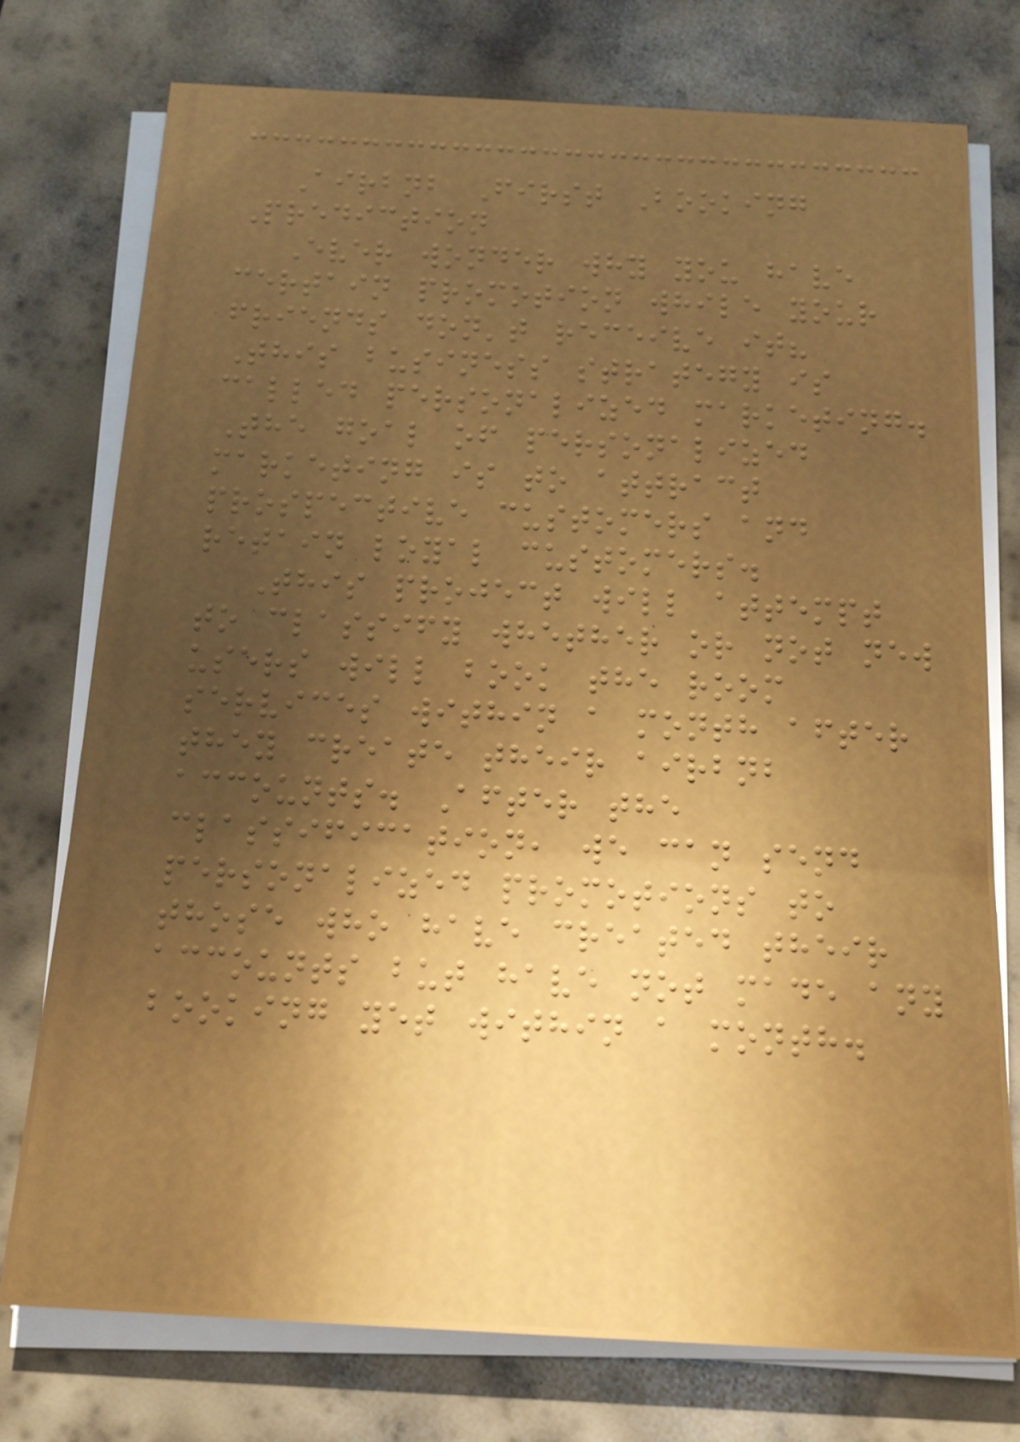Airbnb First Booking
Prediction
Ever wonder why you have
certain promotion while your
friends don't receive it?
This business strategy is
called personalized marketing.
The goal of personalized
marketing is to attract
prospective customers and
retain loyal customers.
This project will attempt
to classify whether or not new
users will book the room
services within a month after
they create their airbnb
accounts. After the
classification, we can send
personalized promotions to
those who have created their
accounts but have not made any
booking yet within a month.
